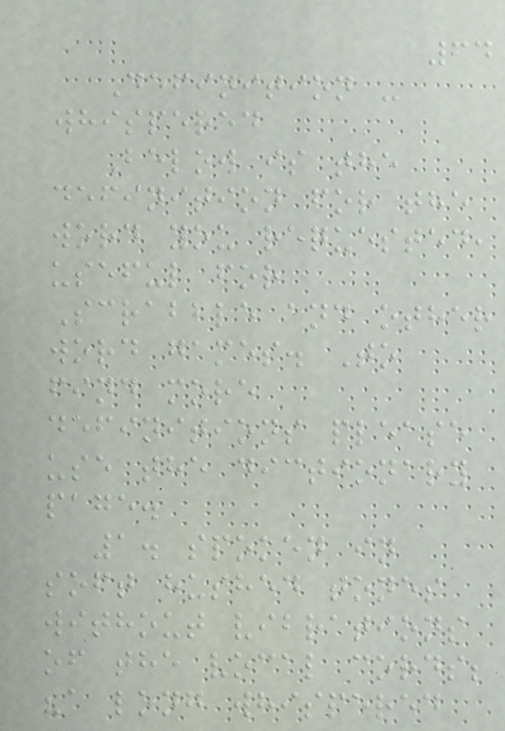64
Definition -
whispered
Below is the
definition for the
word you requested,
useful for
Scrabble and other
word games. To
find more
definitions please
use the dictionary
page.
1. spoken in
soft hushed tones
without vibrations
of the vocal cords;
"a long whispered
